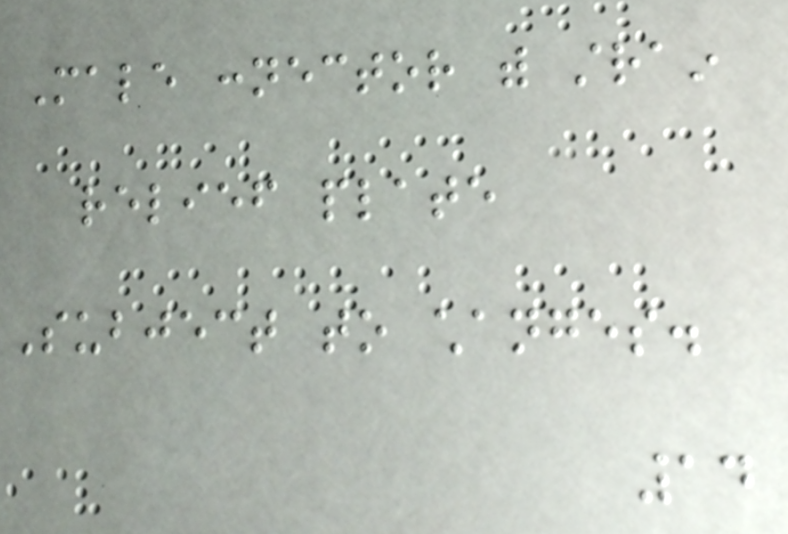Male connector with strain
relief plate
Subject to changes.
14
